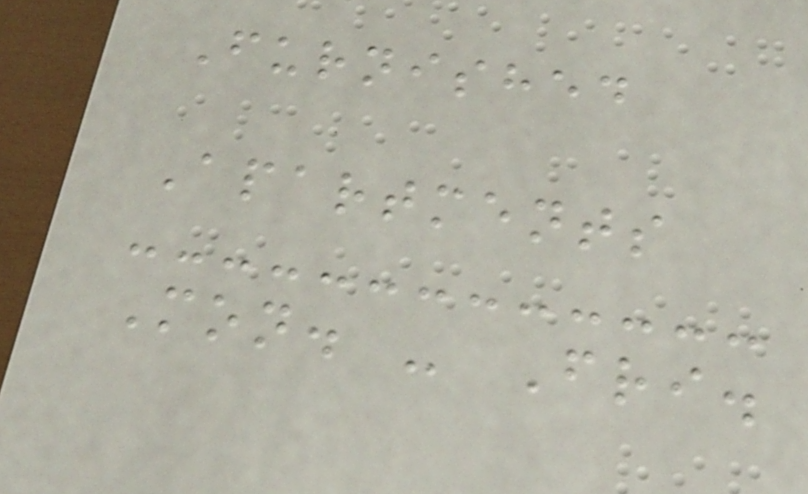Furnished
Apartments
Mon. - Fri.
